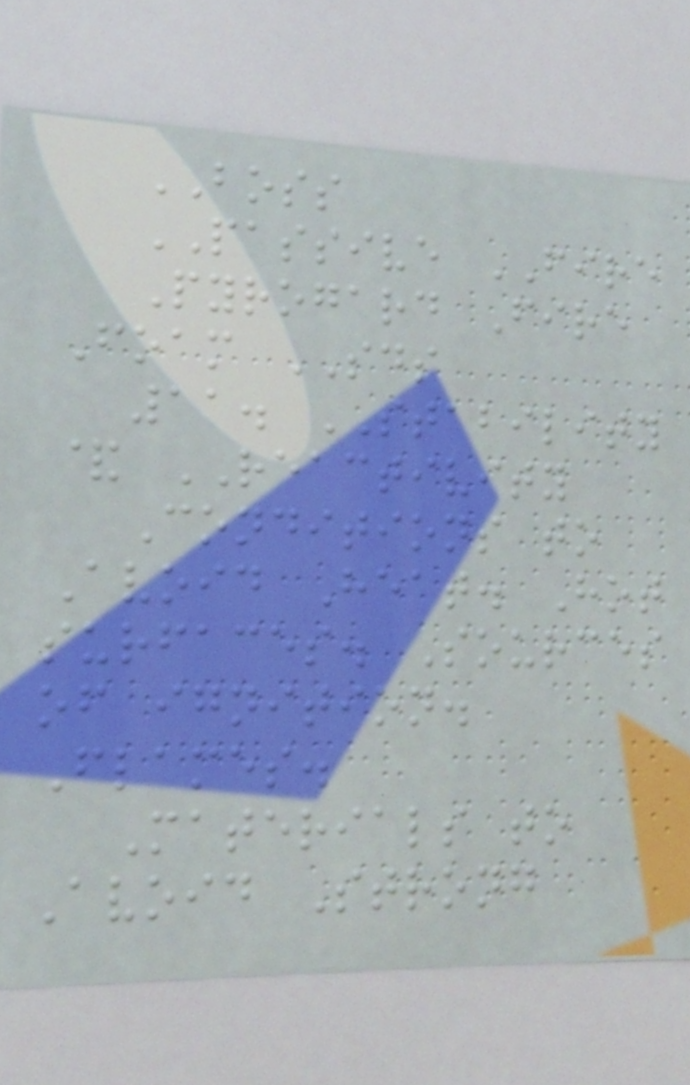BOSS
PASSIVE FIRE
Pyrogard Fire
Foam SDS
11. STABILITY
& REACTIVITY
Conditions to
Avoid Heat. Hot
surfaces. Sources
of ignition.
Flames.
Materials to
Avoid Strong
